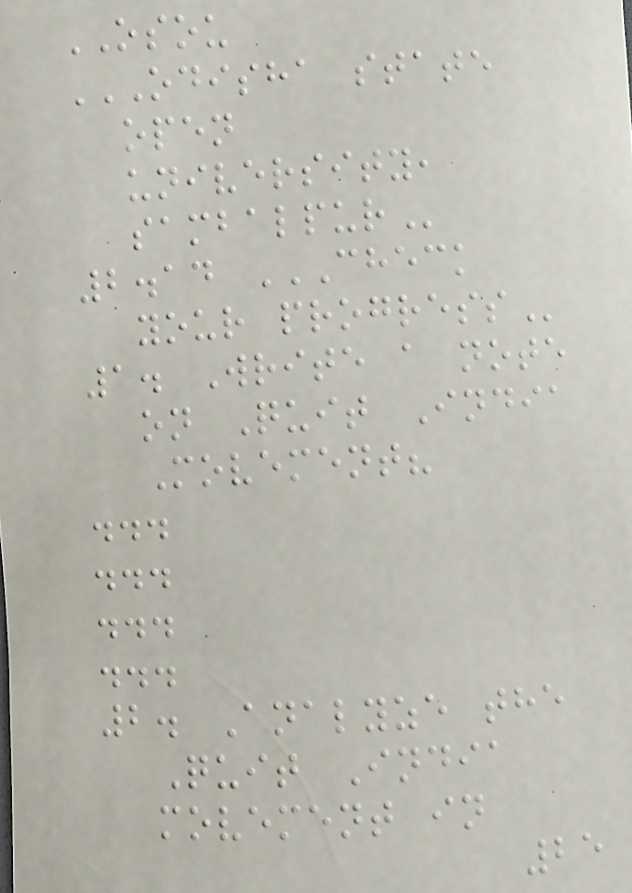OSOU
ODISHA STATE
OPEN
UNIVERSITY,
SAMBALPUR
2.14 CHECK
YOUR PROGRESS
1. Write a note
on Quit India
Movement?
...
...
...
...
2. Analyze the
Quit India
movement in
25
